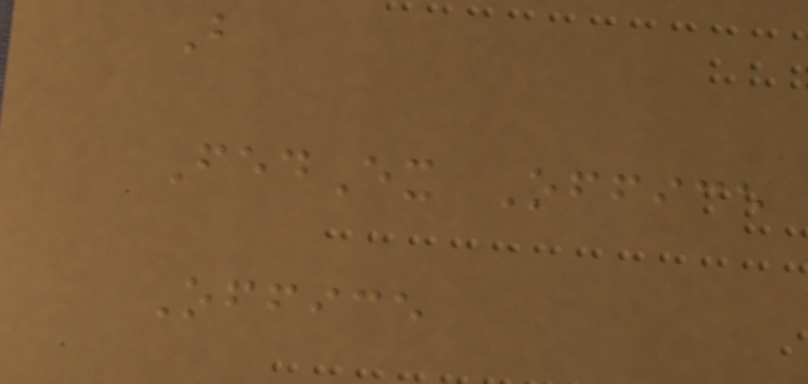B
FedEx Office
Office
